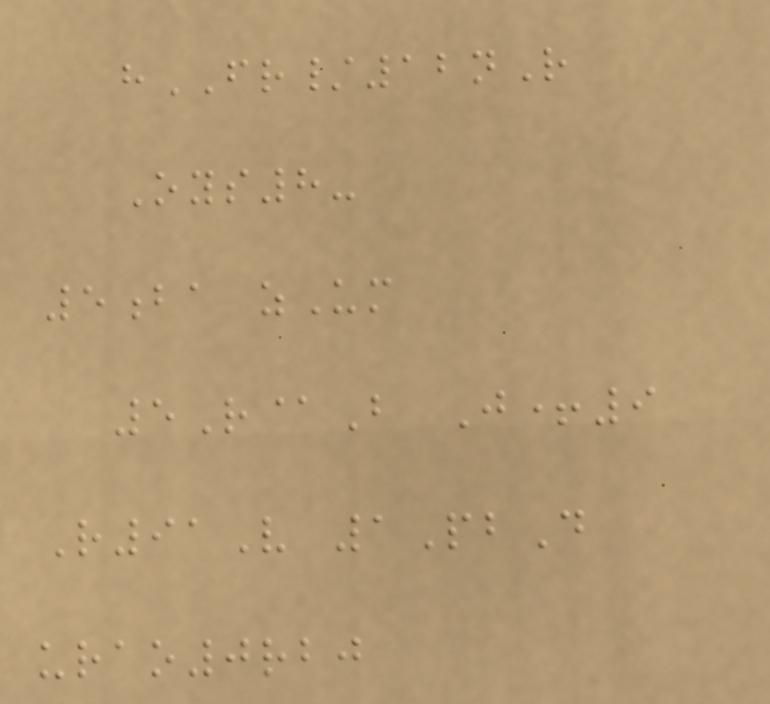hFR/12nR
Oys8-
5ba zUm
5R@B J+9
R91V 1PbD
urao0rbj
